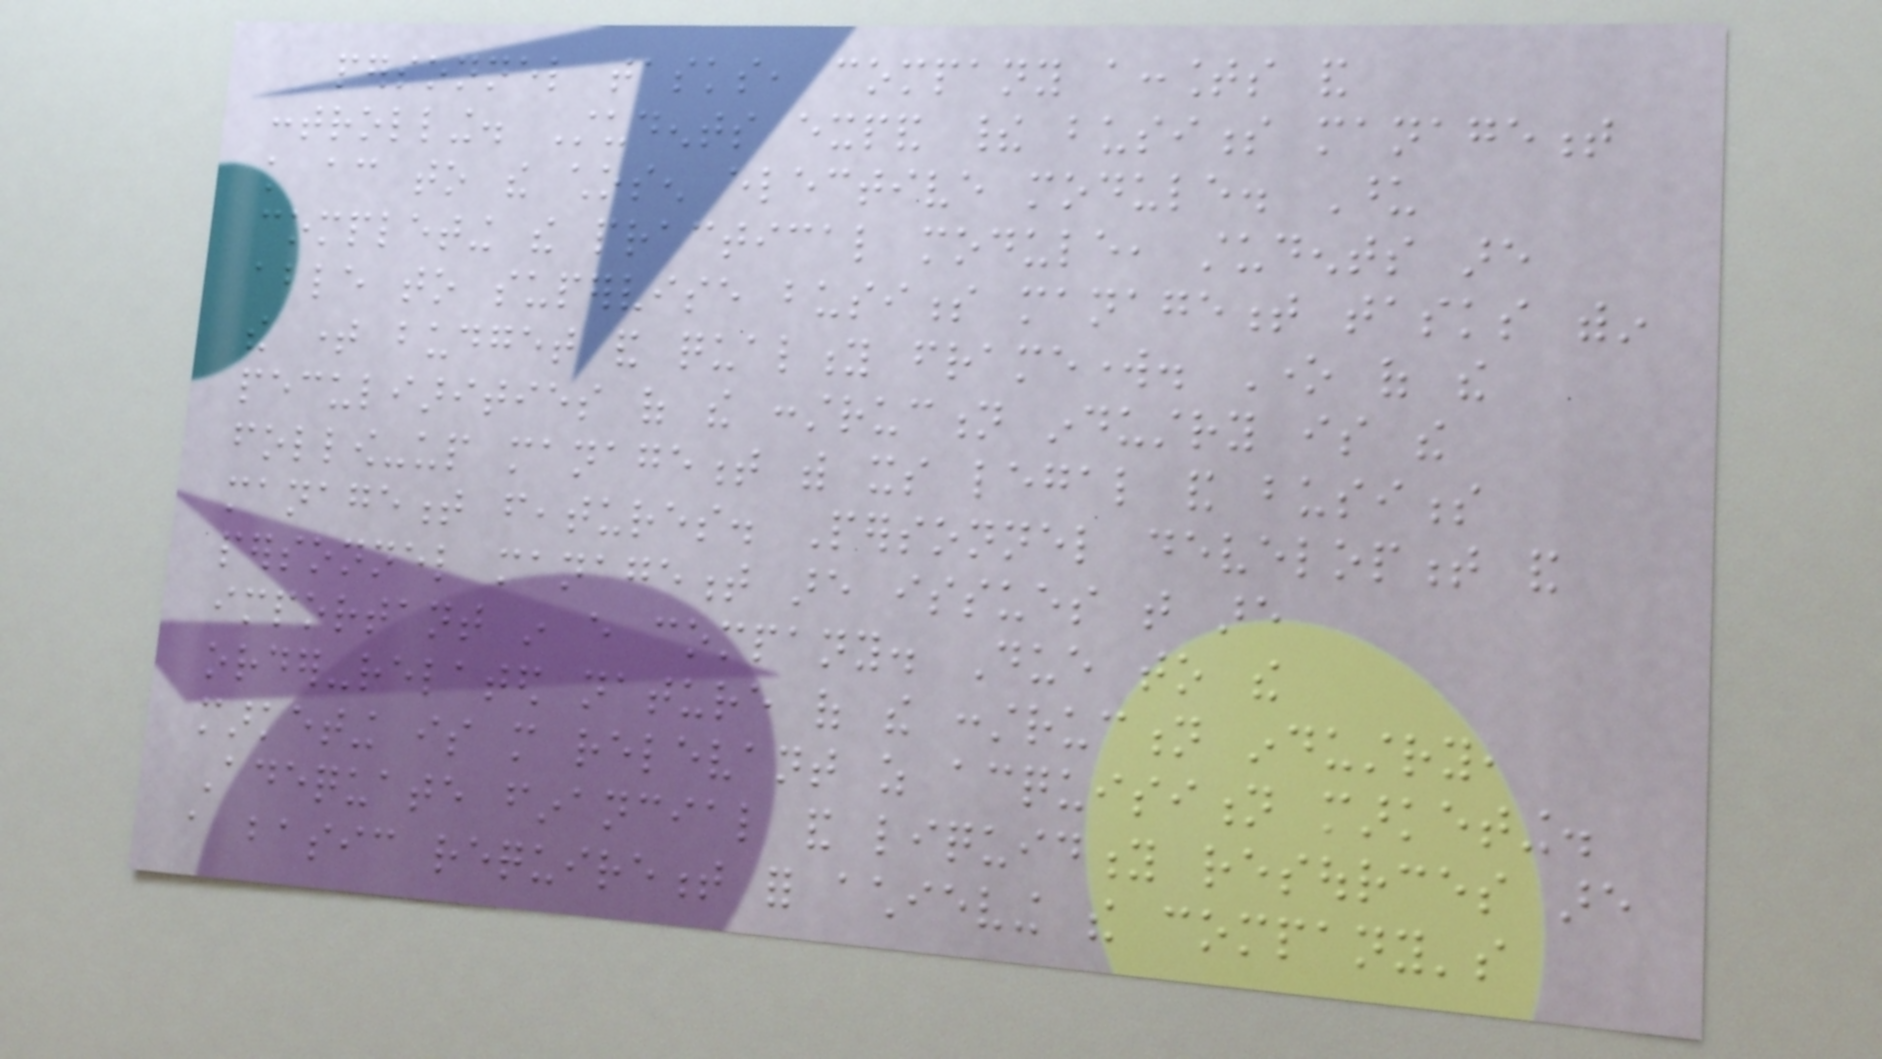personnel tasks, company accounts and
controlling. Students expand their business management
knowledge according to the chosen elective module. Upon
completing the practical module, students are
able to supervise business management tasks within
the time budget and quality framework. One of the
peculiarities of the construction industry is the
follow-up management with its legal and business
management features. Personnel development and
personnel management are issues that are
important in every company. Due to the
order-related nature of the construction industry,
marketing is more relevant as acquisition marketing.
Adequate financial and liquidity resources are
a basic requirement for achieving the company's
